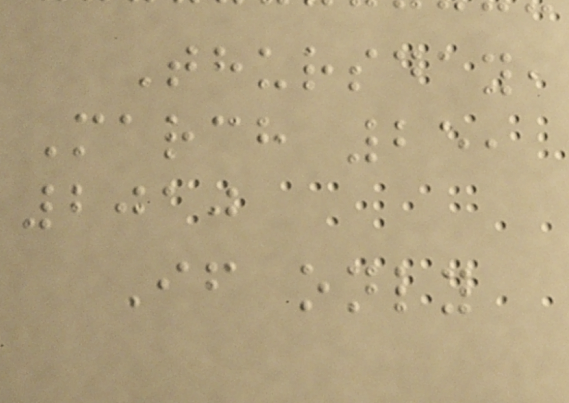Thursday,
March 25,
2010
If only
